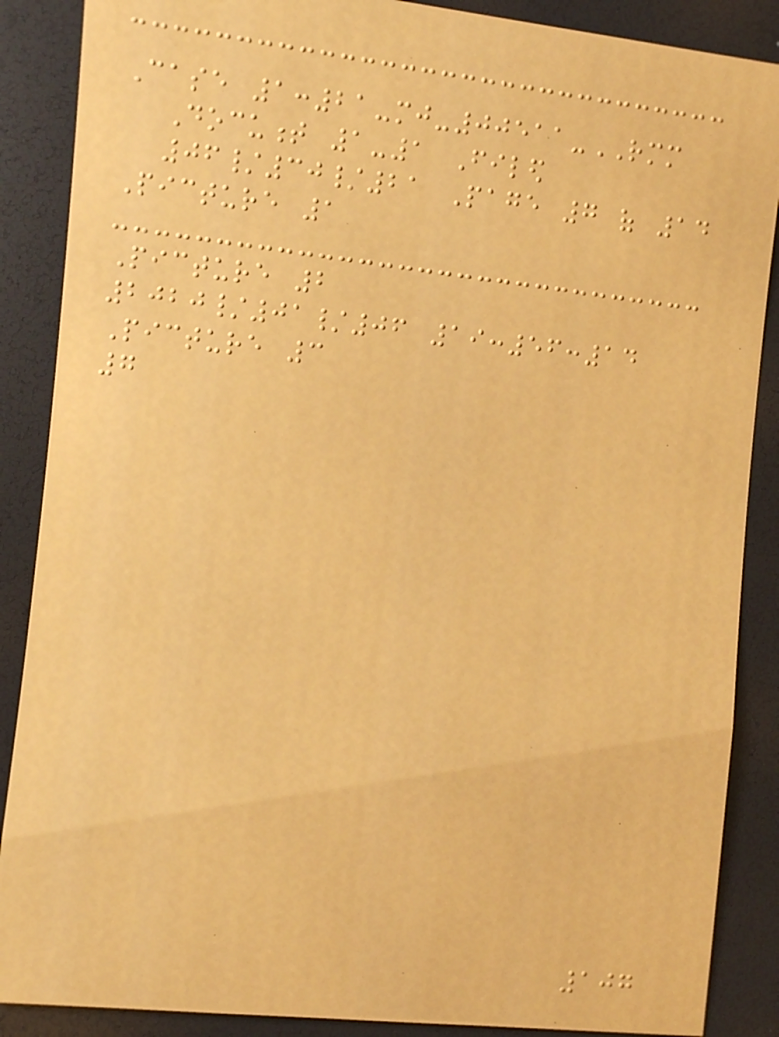Case 1:21-mj-00511-RMM
Document 1-1 Filed
06/30/21 Page 7 of 14
Picture 1
Picture 2
2020/01/06 19:56:14
Picture 3
7
107
